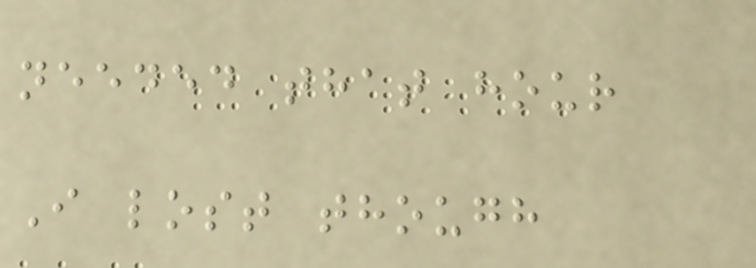needed that hour
I lost though
